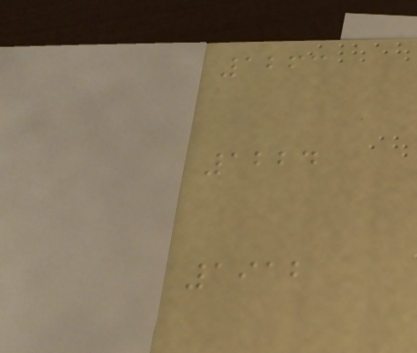1263
1224
1912
